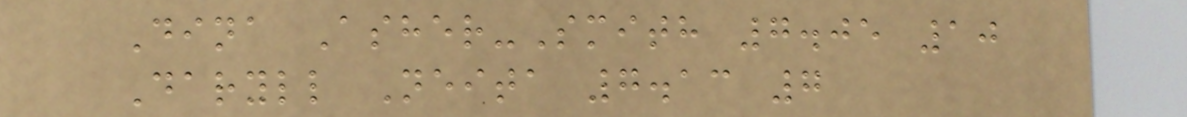Dina Asher-Smith 7.05 10
Daryll Neita 7.13 7
